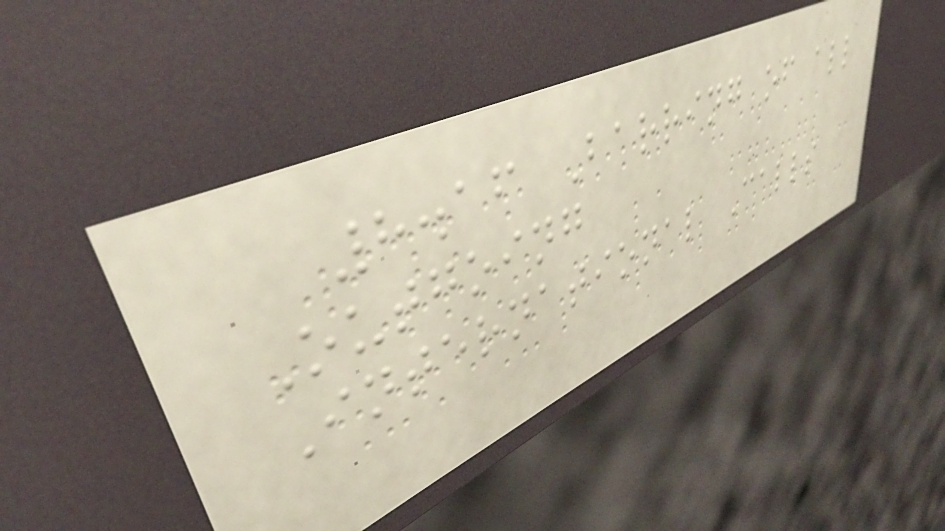8.16 Barring of all
Outgoing
International Calls
